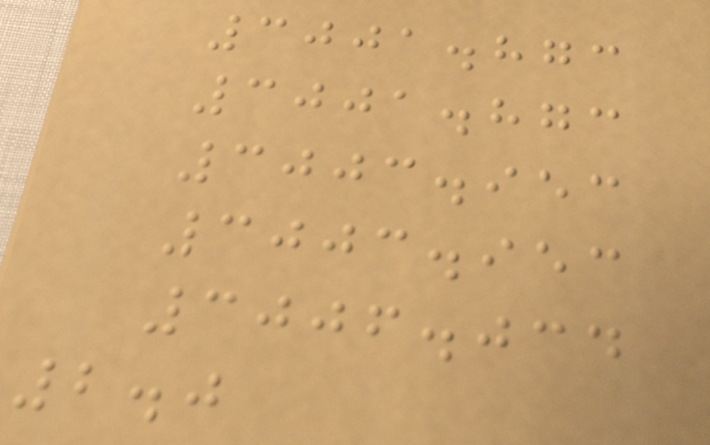3001.873
3001.873
3003.953
3003.953
3006.034
2.0
